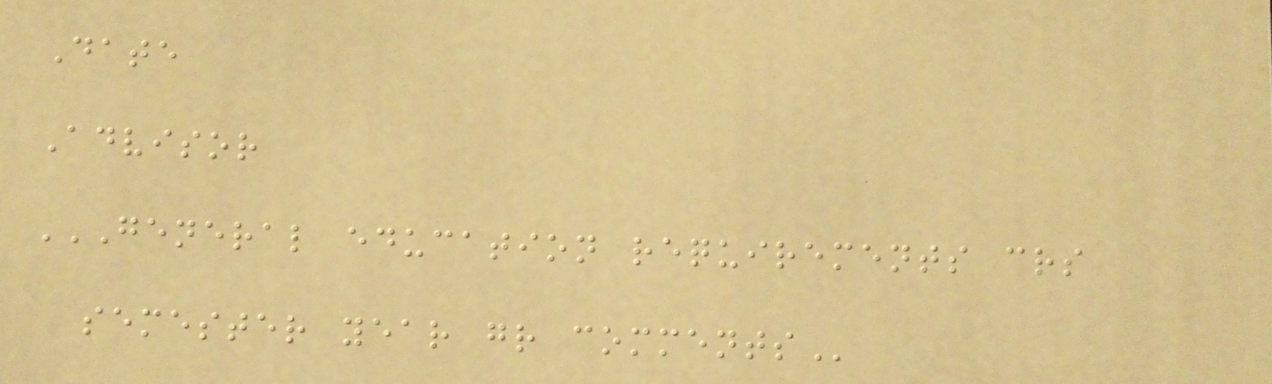Date
Advisor
GENERAL EDUCATION REQUIREMENTS CRS
SEMESTER YEAR GR COMMENTS
